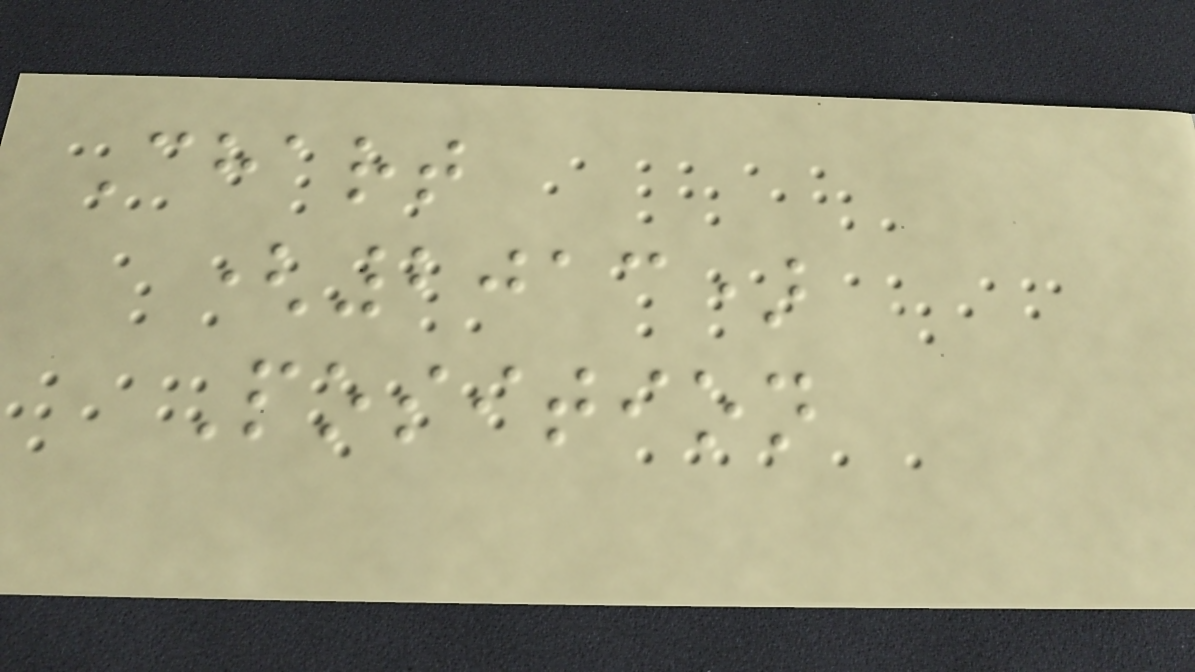Chart
(2013)
Position
